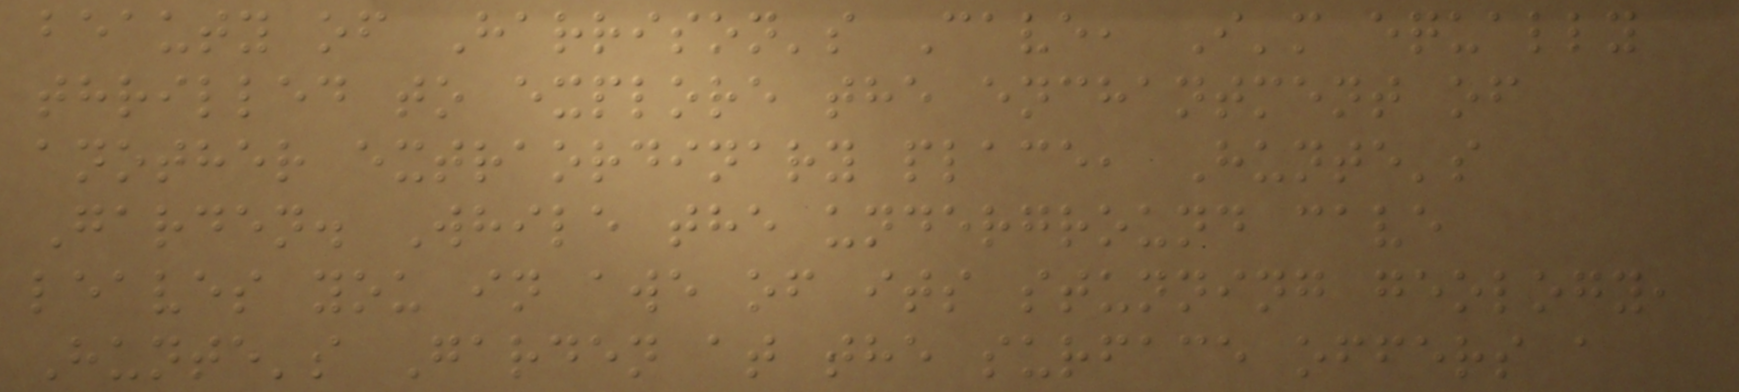beauty of Harrison's Cave, I'm equally
thrilled to explore the enchantment of
another extraordinary place, Hunte's
Garden. While the underground cave
leaves you in awe of its stunning geology,
Hunte's Garden at the surface offers a
